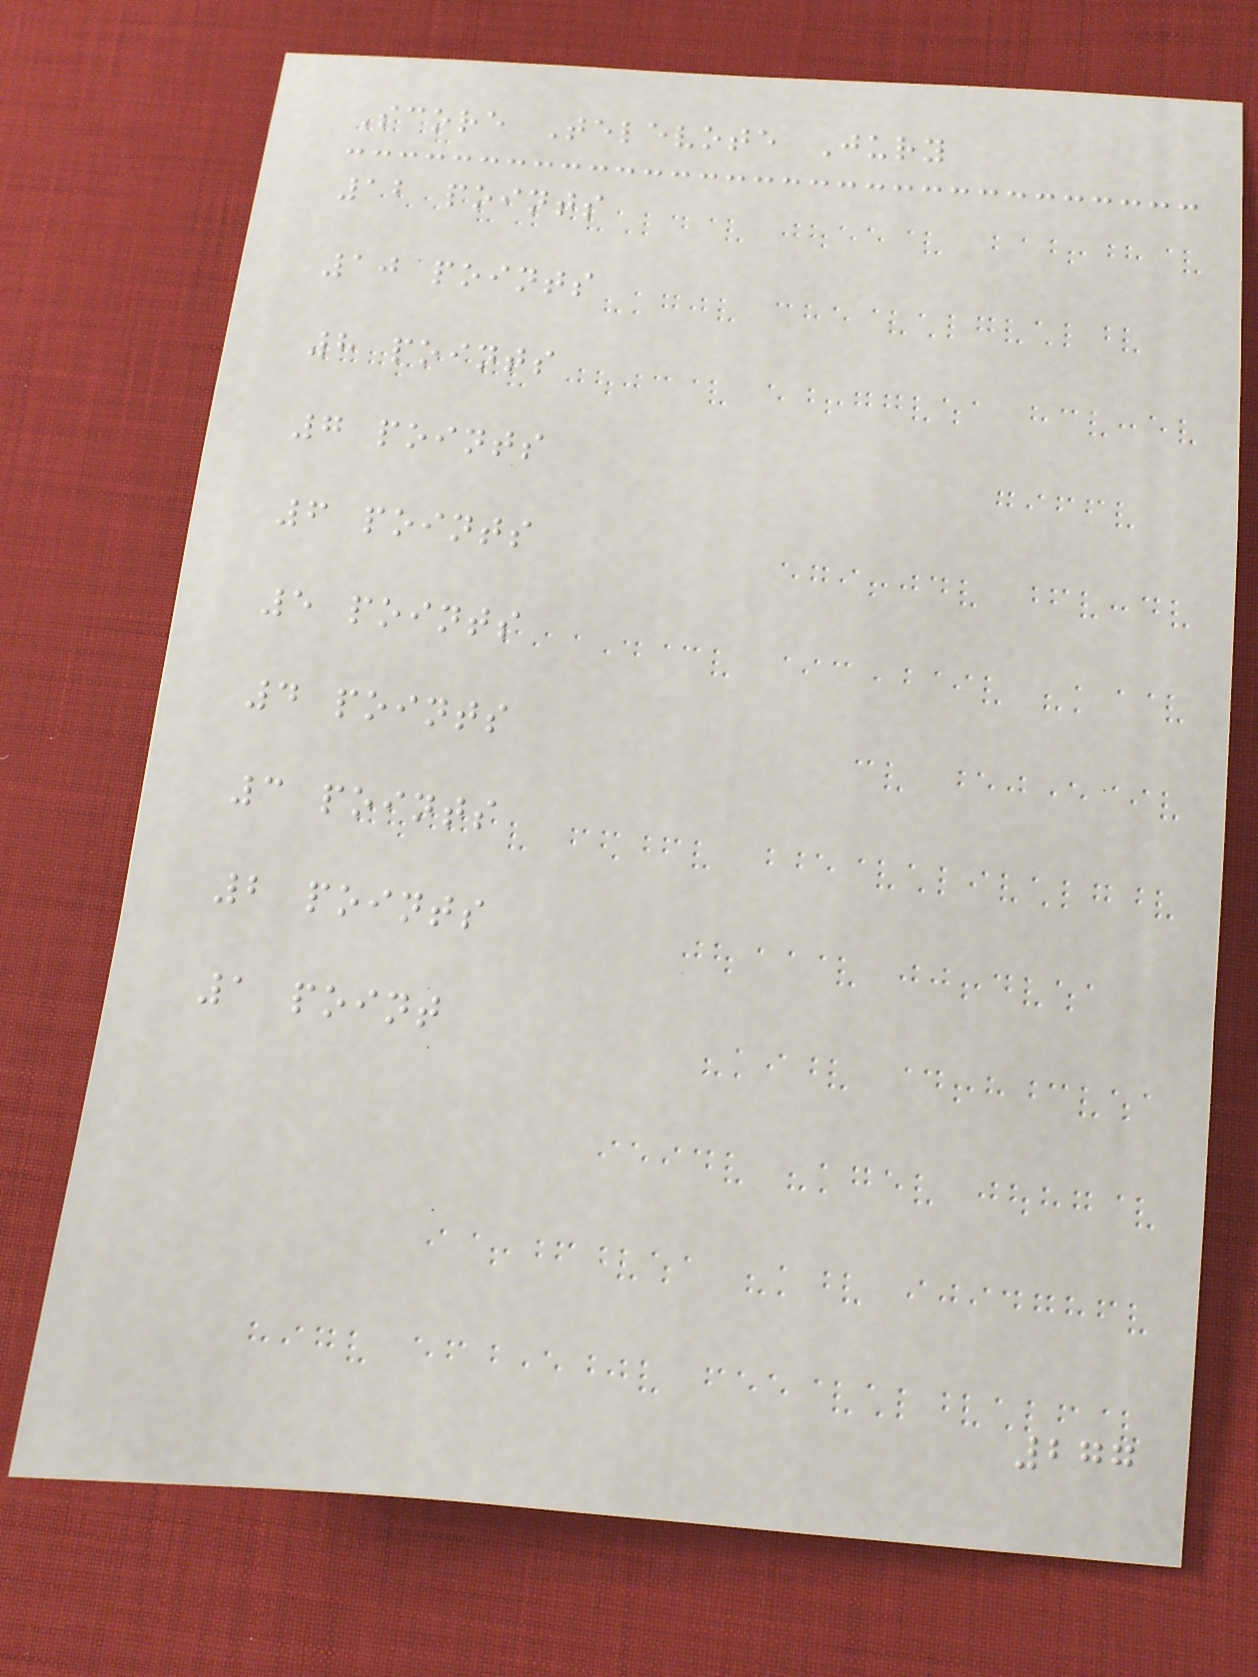Score Televote Jury
12 points
10 points
8 points
7 points
6 points
5 points
4 points
3 points
2 points
1 point
277
